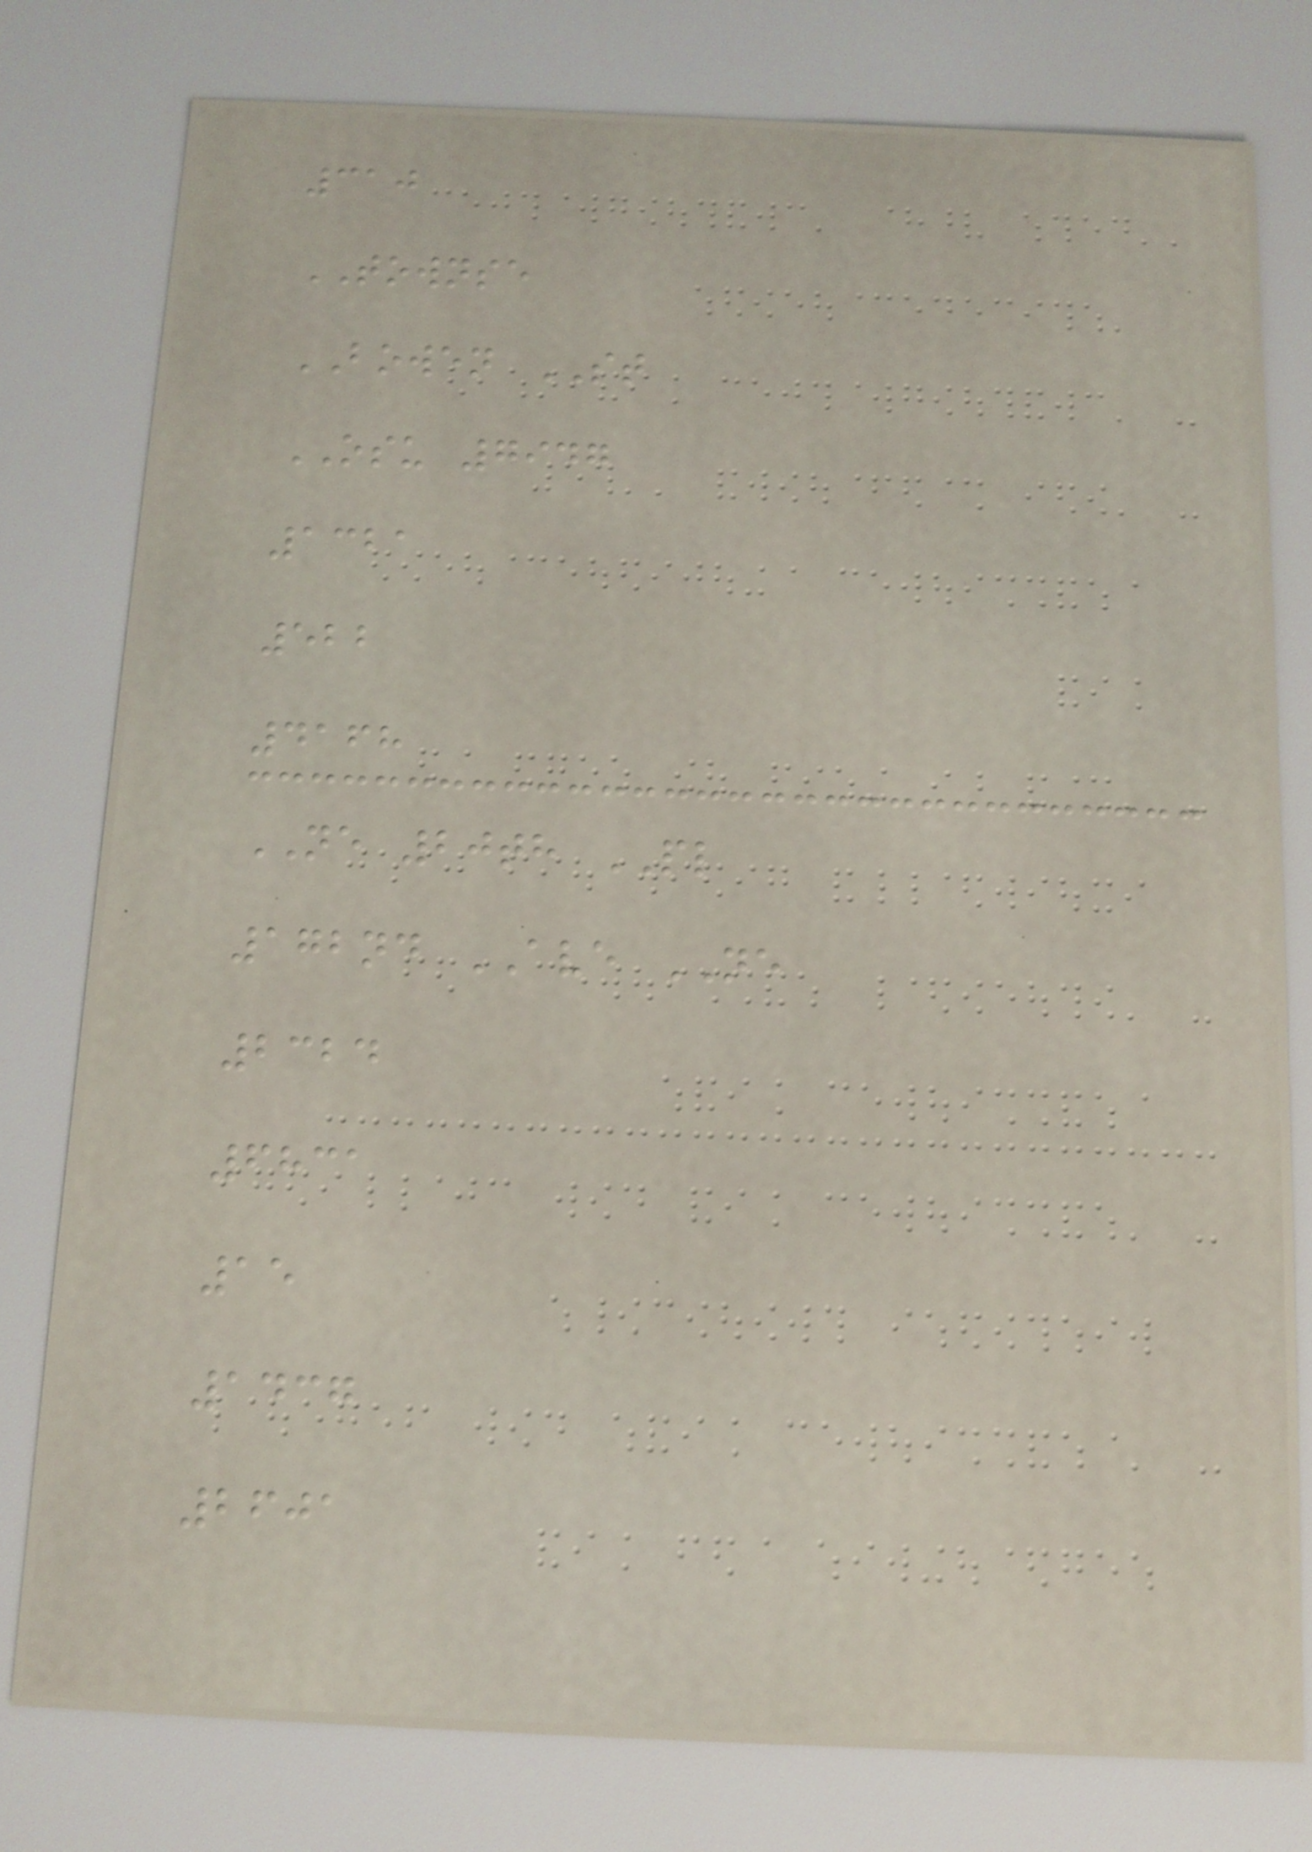310
TOWNSE
BOWEN ST
OSU 7947
1321
522
4168
NE 20th PL
172nd AVE NE
2324
6831
15
1437
2601
